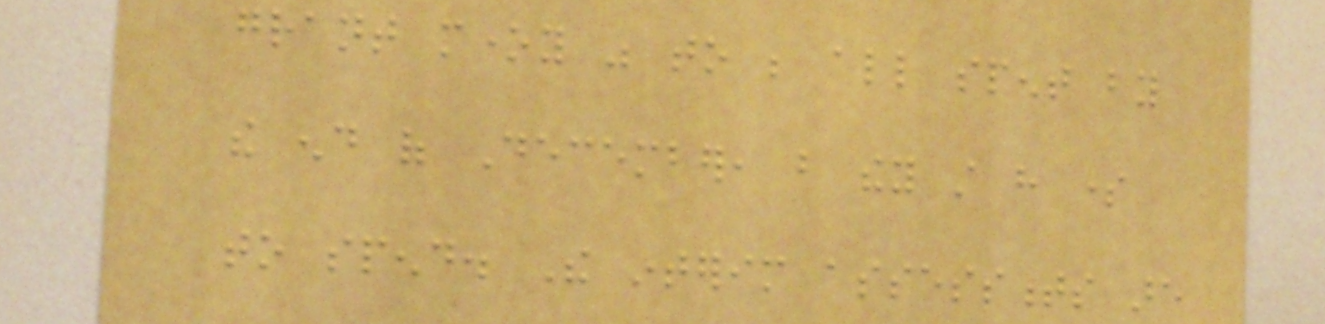grant money was to be all spent by
the end of December, but they still have some
to spend. The interim assessments are
